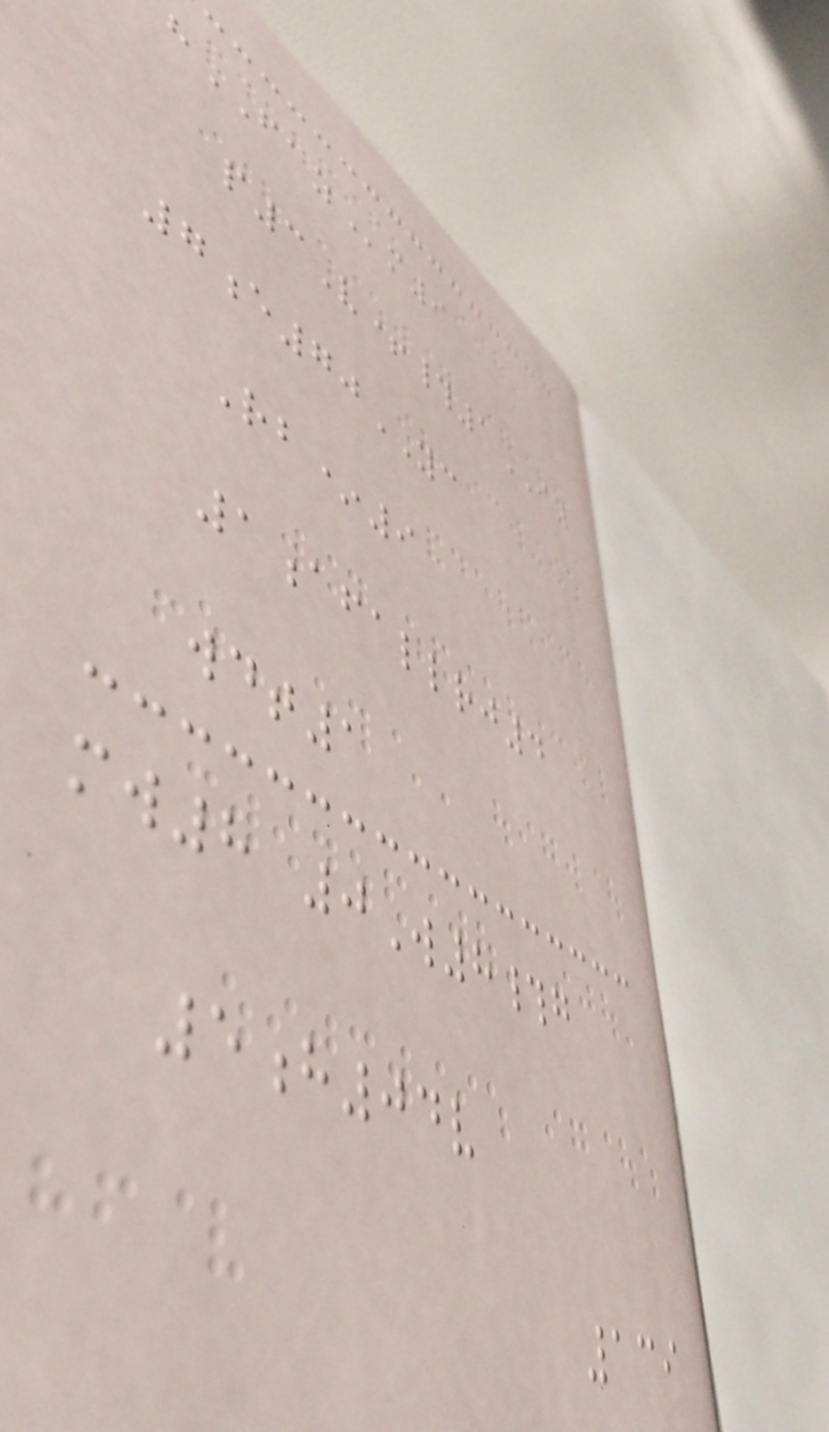hFAZm9
p3V+#1IY
7e70YC
Rb*9
1afallrj4
wdt1
mw8 0W8#g
5h04v
139
